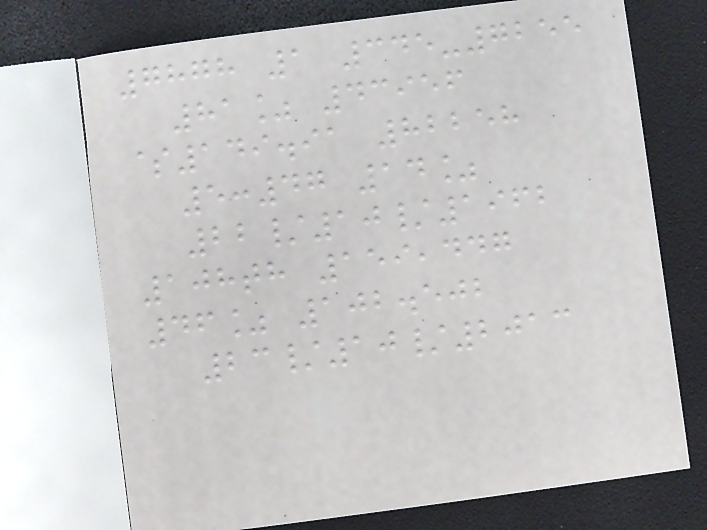7878 1 345-7255
81% 43956
$149.91 82258
5:47 14%
22/10/1962
108th 159,447
46% 102.502
23/10/2013
